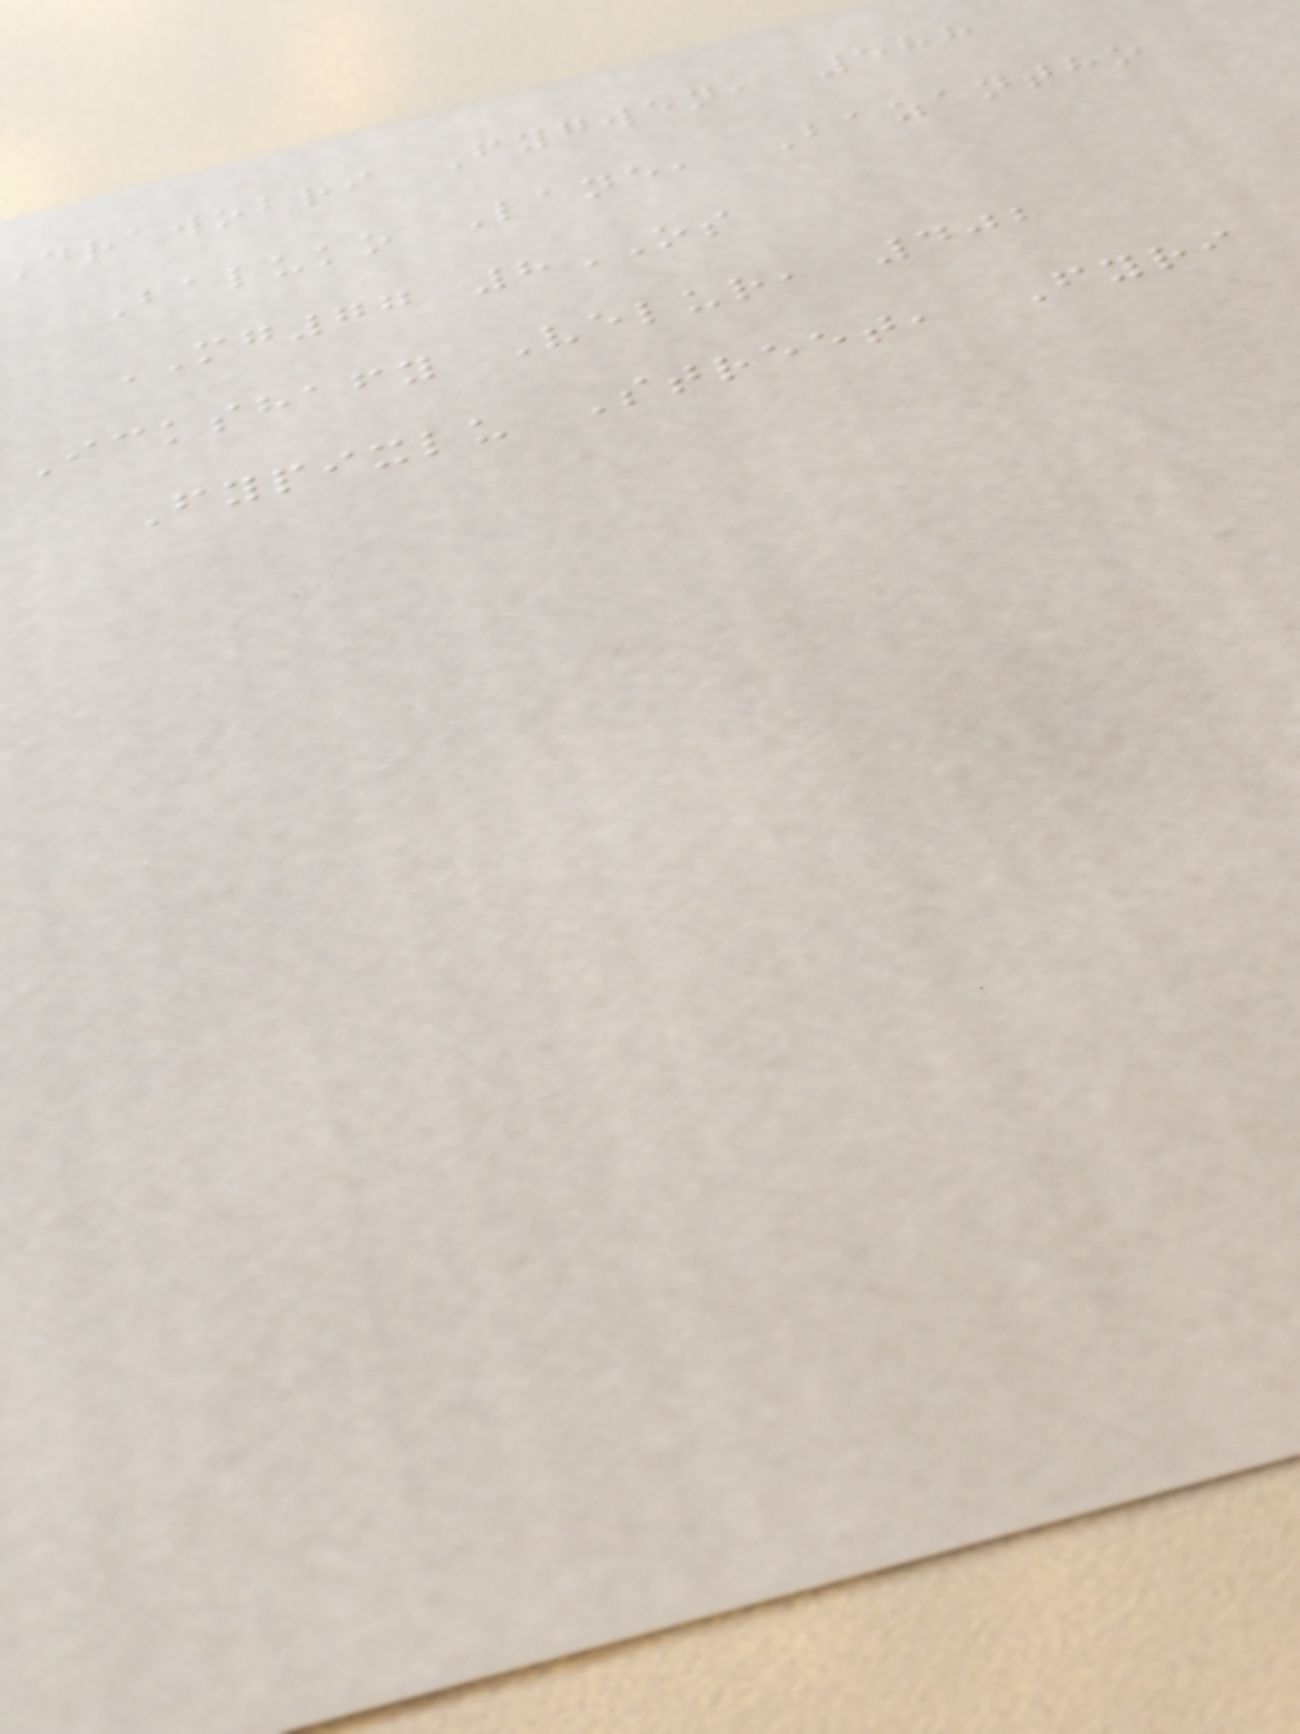drawobri Fygwen, 588
Baluko Lane, Bazantho
MG77 8OS
Ickshafy Velur, 402
Fypixlu Street, Fyri
